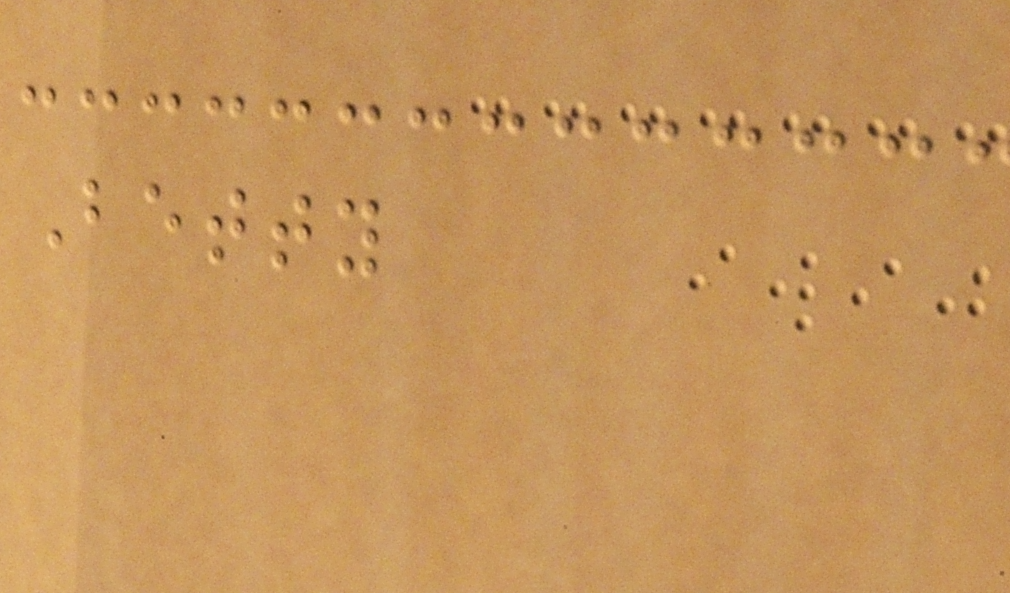Betty
